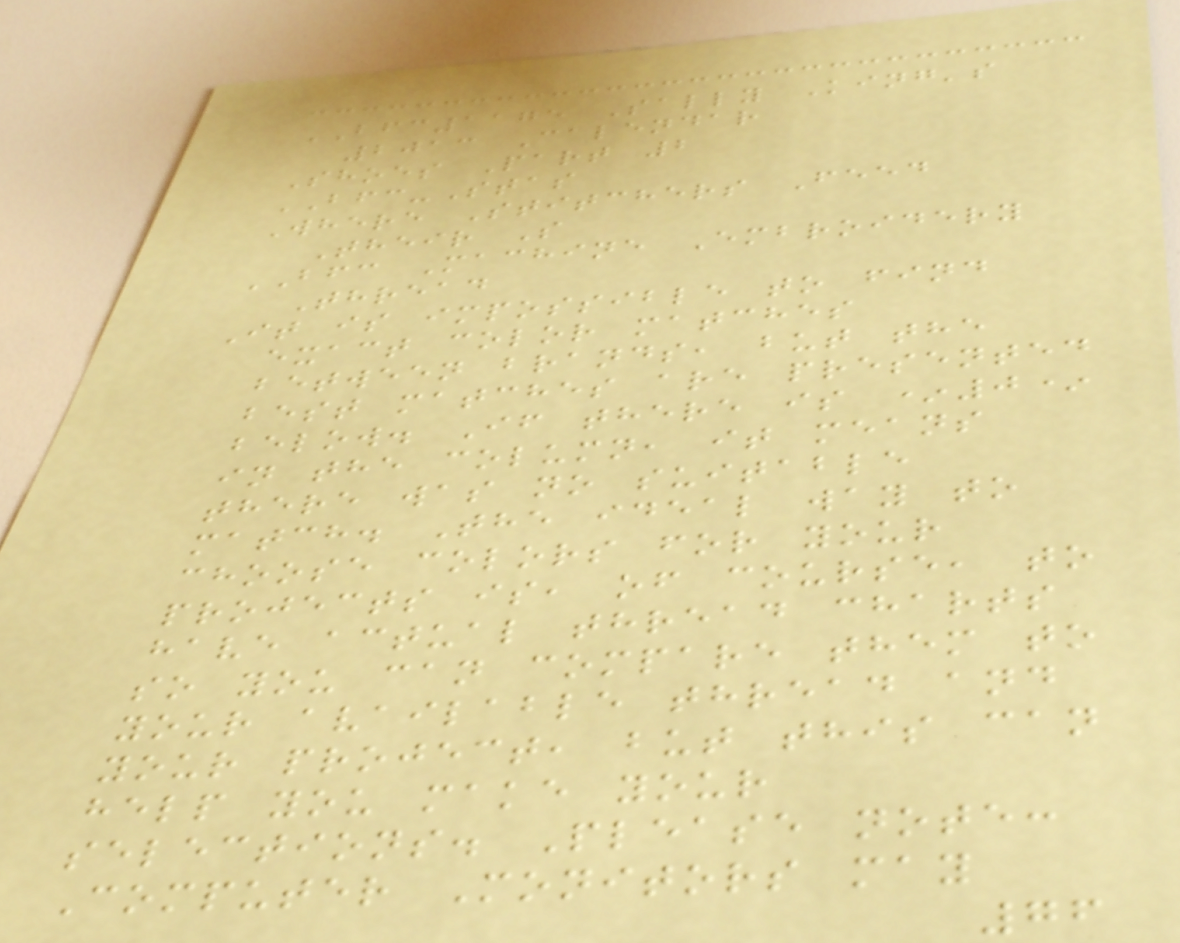BFC1175 Sally King's
2013 Calendar
Shoes Part 2
BFC-Stas
Where Stitchers Feed
Their S
BFC Machine Embroidery
Thread
It is impossible to find
exact color matches
between brands, but the
best matches are presented
below. If there is *0*
in the column, it means
there was no suitable
match. The ideal way to
choose colors for your
projects is, of course, to
have actual thread charts
so you can compare them to
your available thread and
your project, but this can
help you make your
selections. Please note:
Computer Monitors may
76
